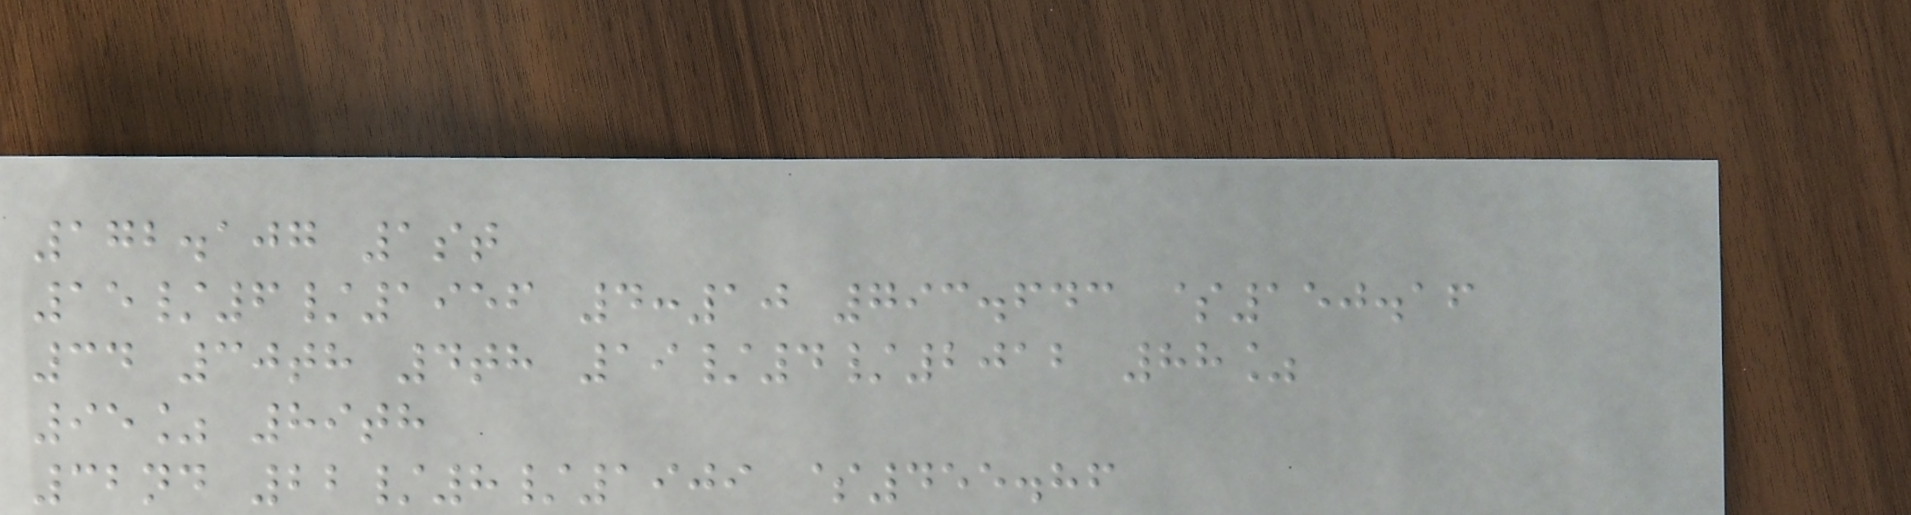172.107 1st
15/6/1956 4:10 793.643 $150.16
34 30th 4th 19/4/2012 88%
95% 89th
32nd 22/8/1909 $455.86
